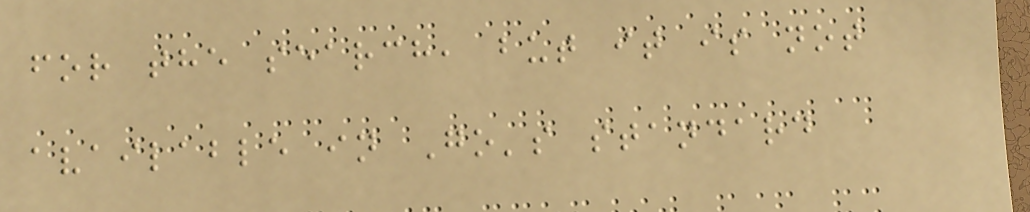for the search, but it is not
available in Go's standard
